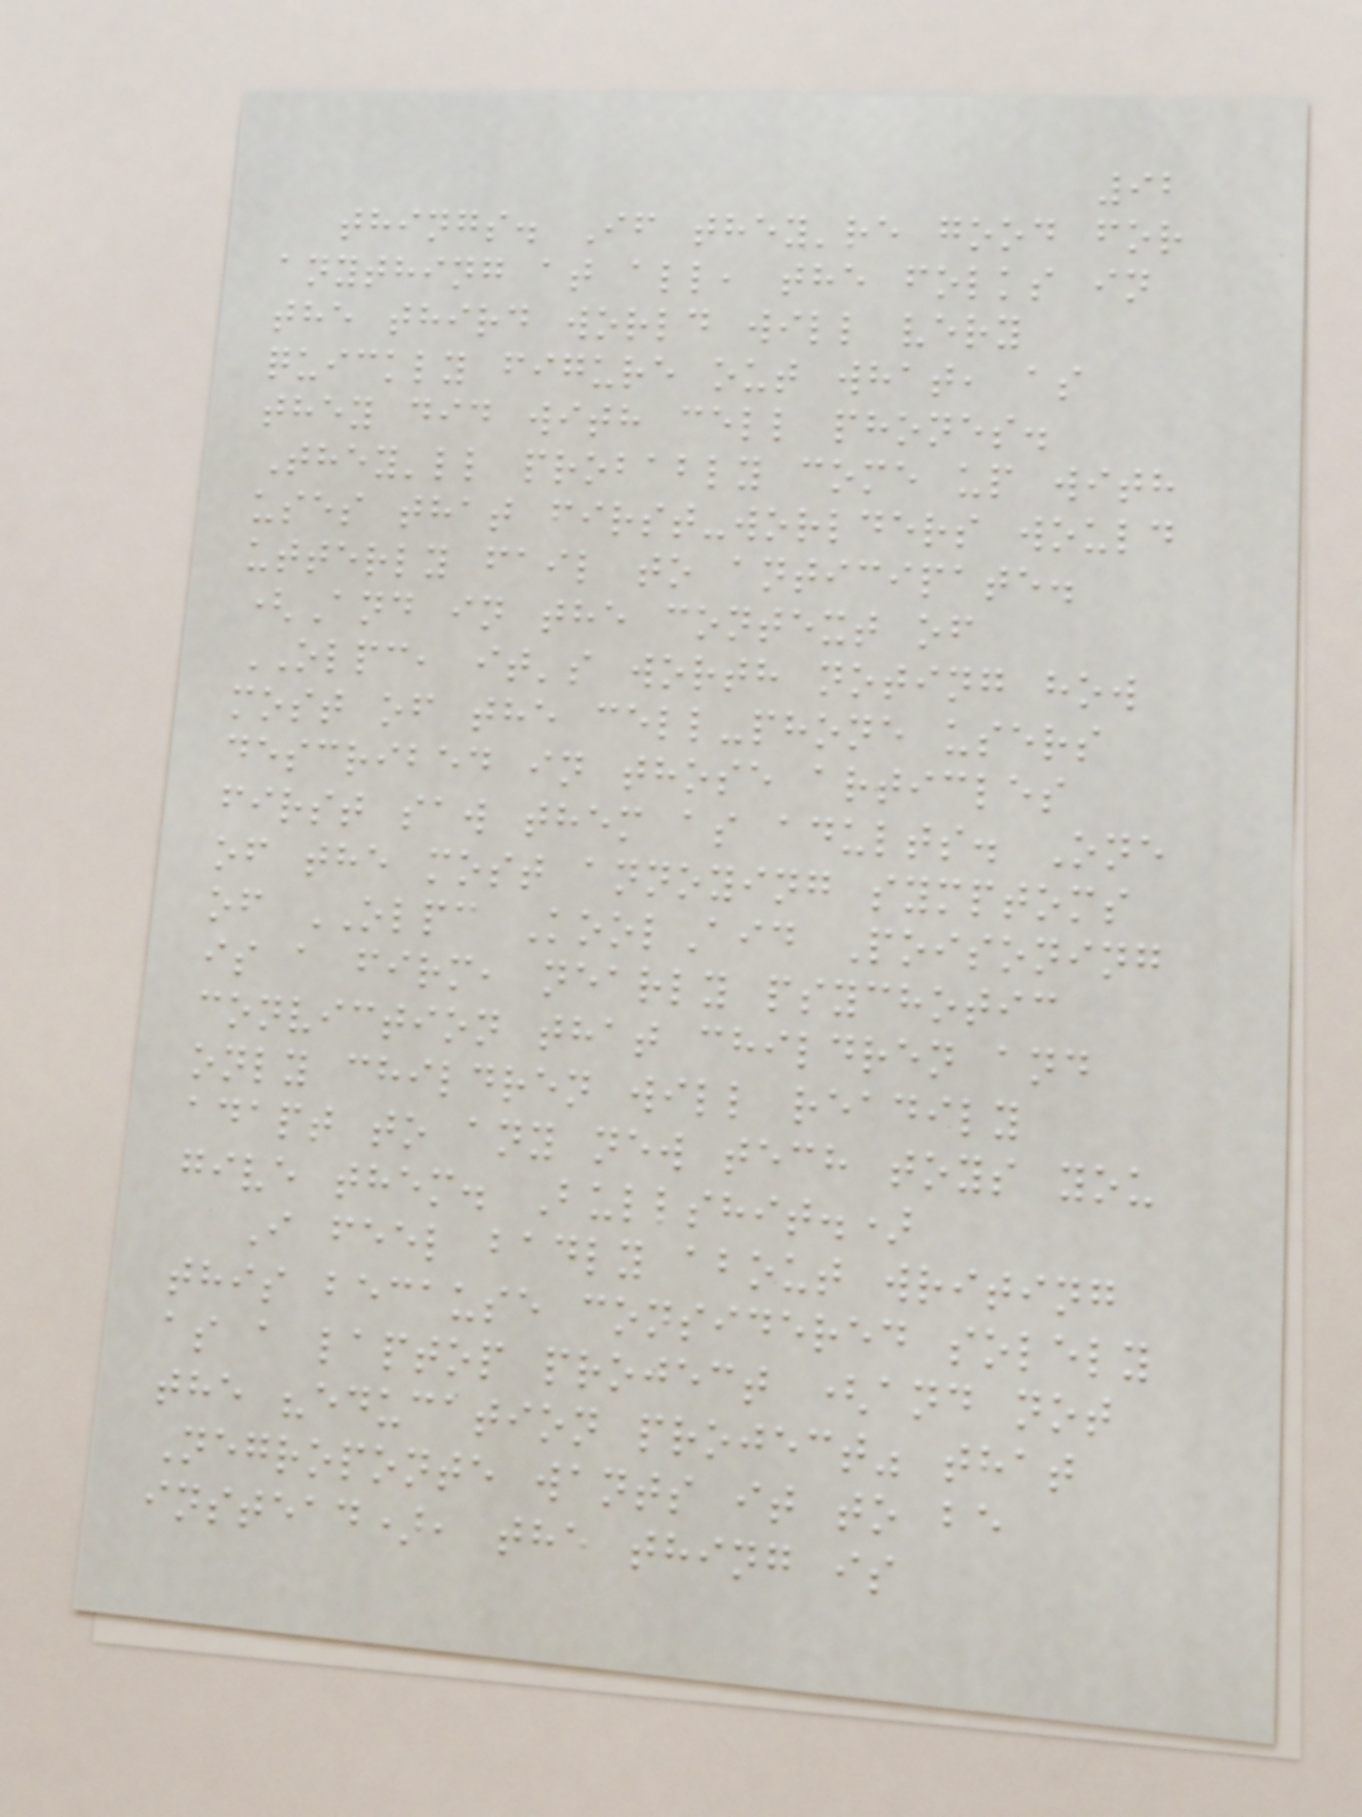92
things. If they're good for
anything at all, the folks in
the third world will very
quickly figure out what, as
they did with cell phones.
They'll probably come up with
uses that first-worlders would
utterly fail to anticipate.
(And in the context of
OLPC, it's worth noting how
most of the cell-phone users
described in those articles
first saw them as adults. One
of the most annoying symptoms
of OLPC KoolAid Poisoning
is a firm, nearly psychotic
conviction that children and
only children will readily
adapt to any new tech toys you
give them. Bullshit.)
I feel badly about writing
this because considered solely
as a laptop project (and not
the "education project" that
Negroponte wants it to be
instead), the thing is
